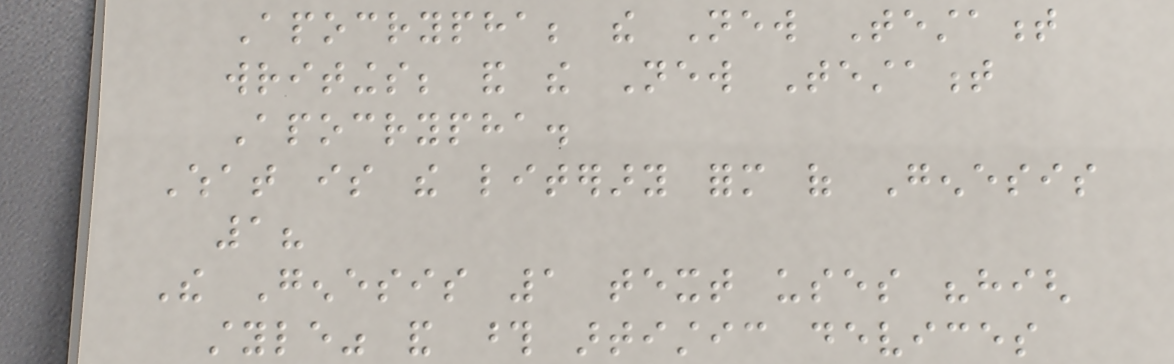Apocrypha; the New Testament
writings; and the New Testament
Apocrypha.
What is the literary form of Genesis
1?
The Genesis 1 text uses "high
style" and those artistic devices
